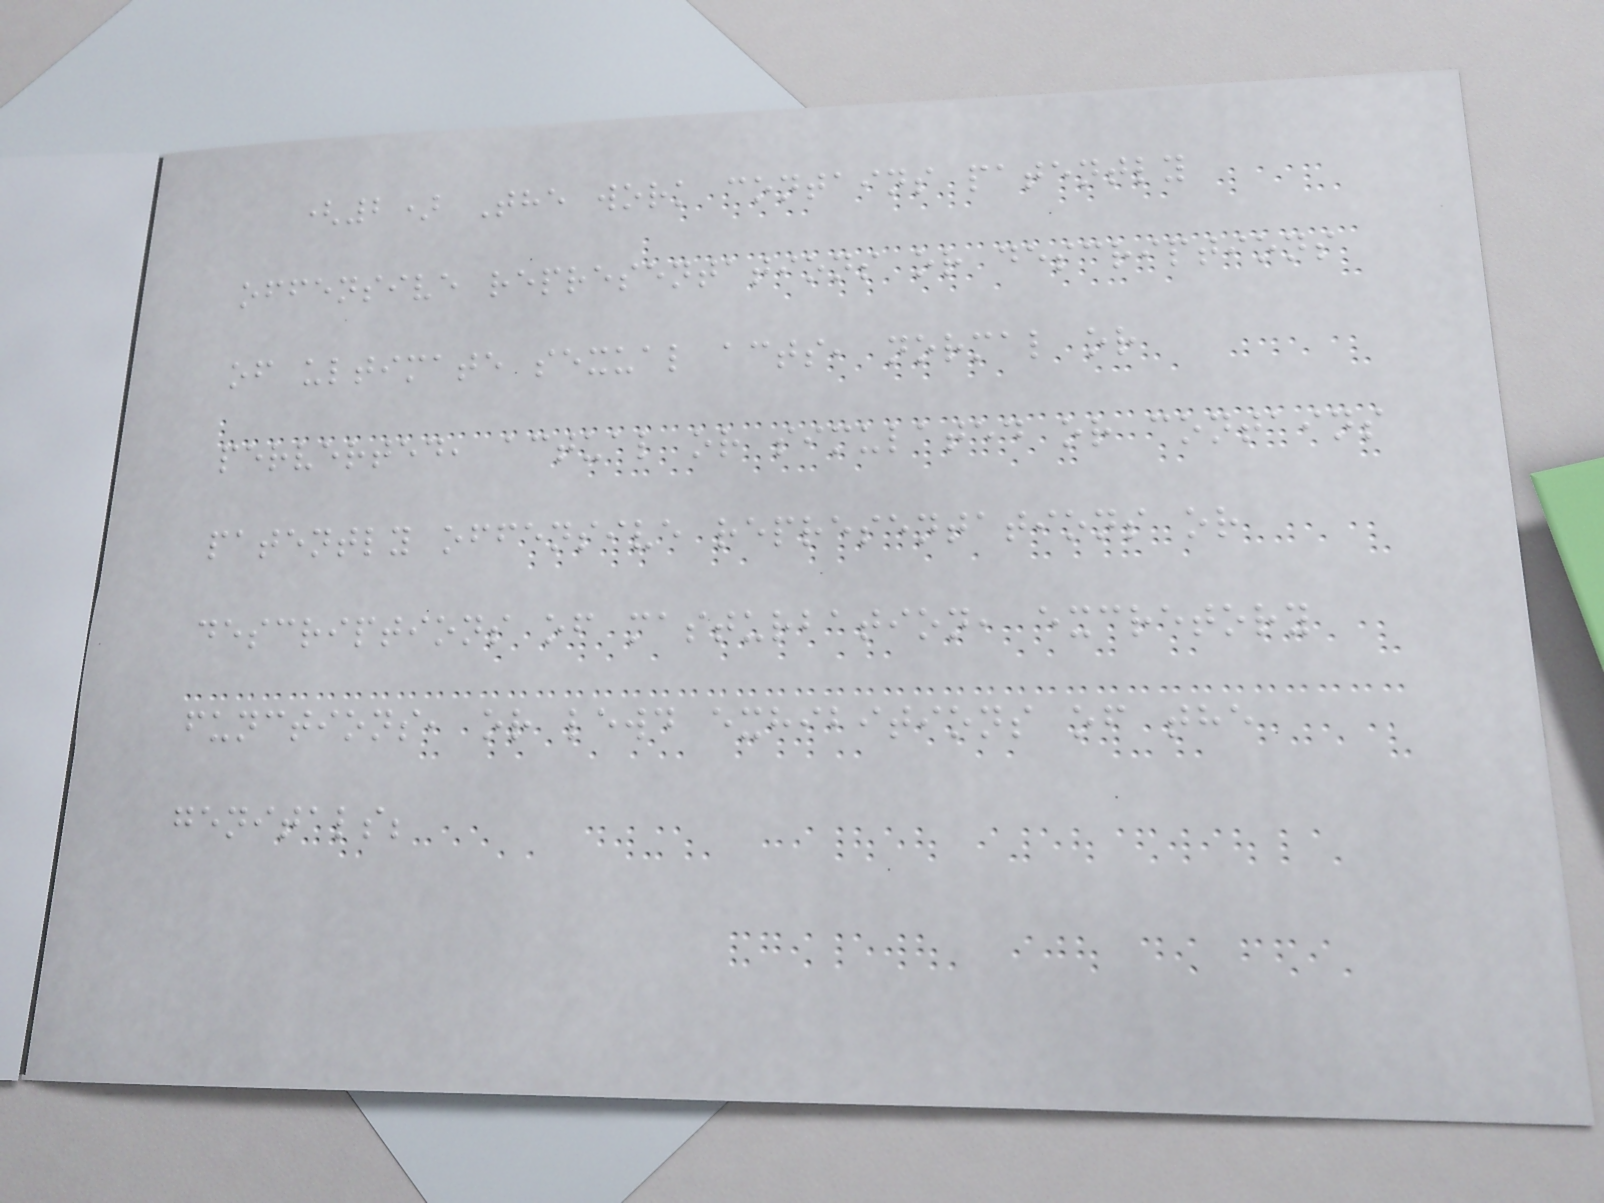(2) The work contains patently
offensive representations or descriptions
of ultimate sexual acts, normal or
perverted, actual or simulated or contains
patently offensive representations or
descriptions of masturbation, excretory
functions, or lewd exhibitions of the
genitals;
